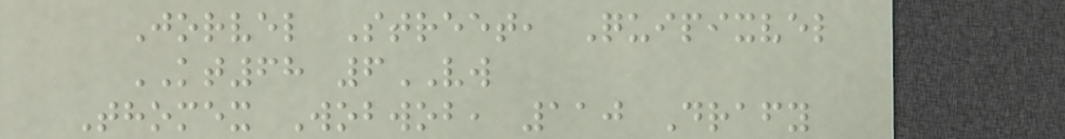Jorvel Street, Quipixvel
KT68 6VW
Thomex Wobwob, 110 Drafy
